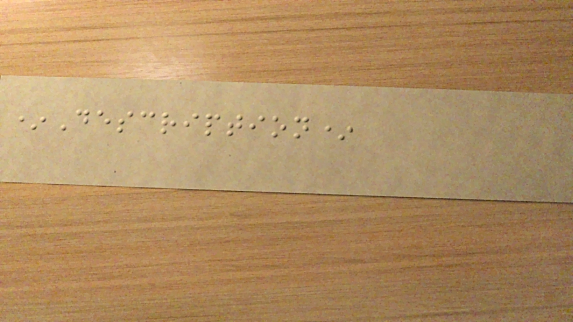*Description*
